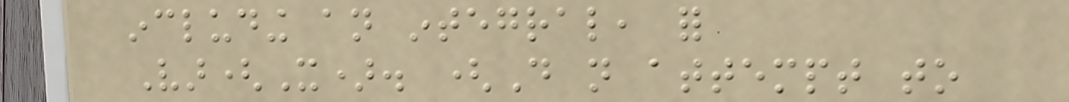including an integral, for
Var(X). (Do not attempt to
